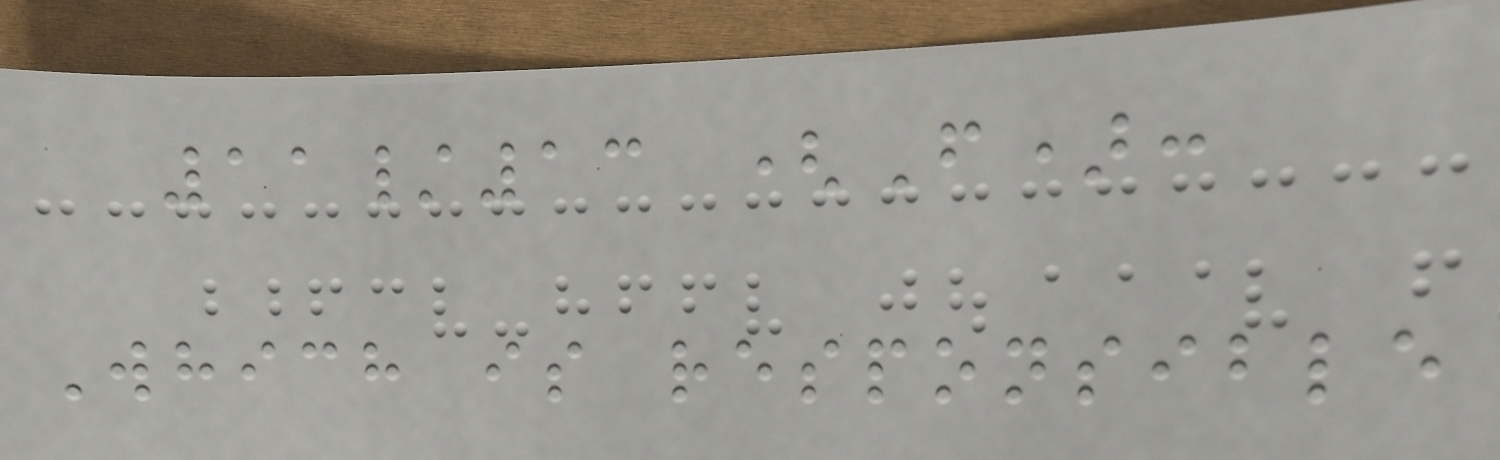11/13 (F):
Which is responsible
